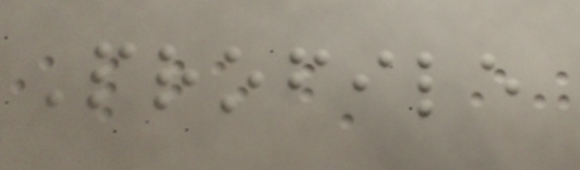Profile
